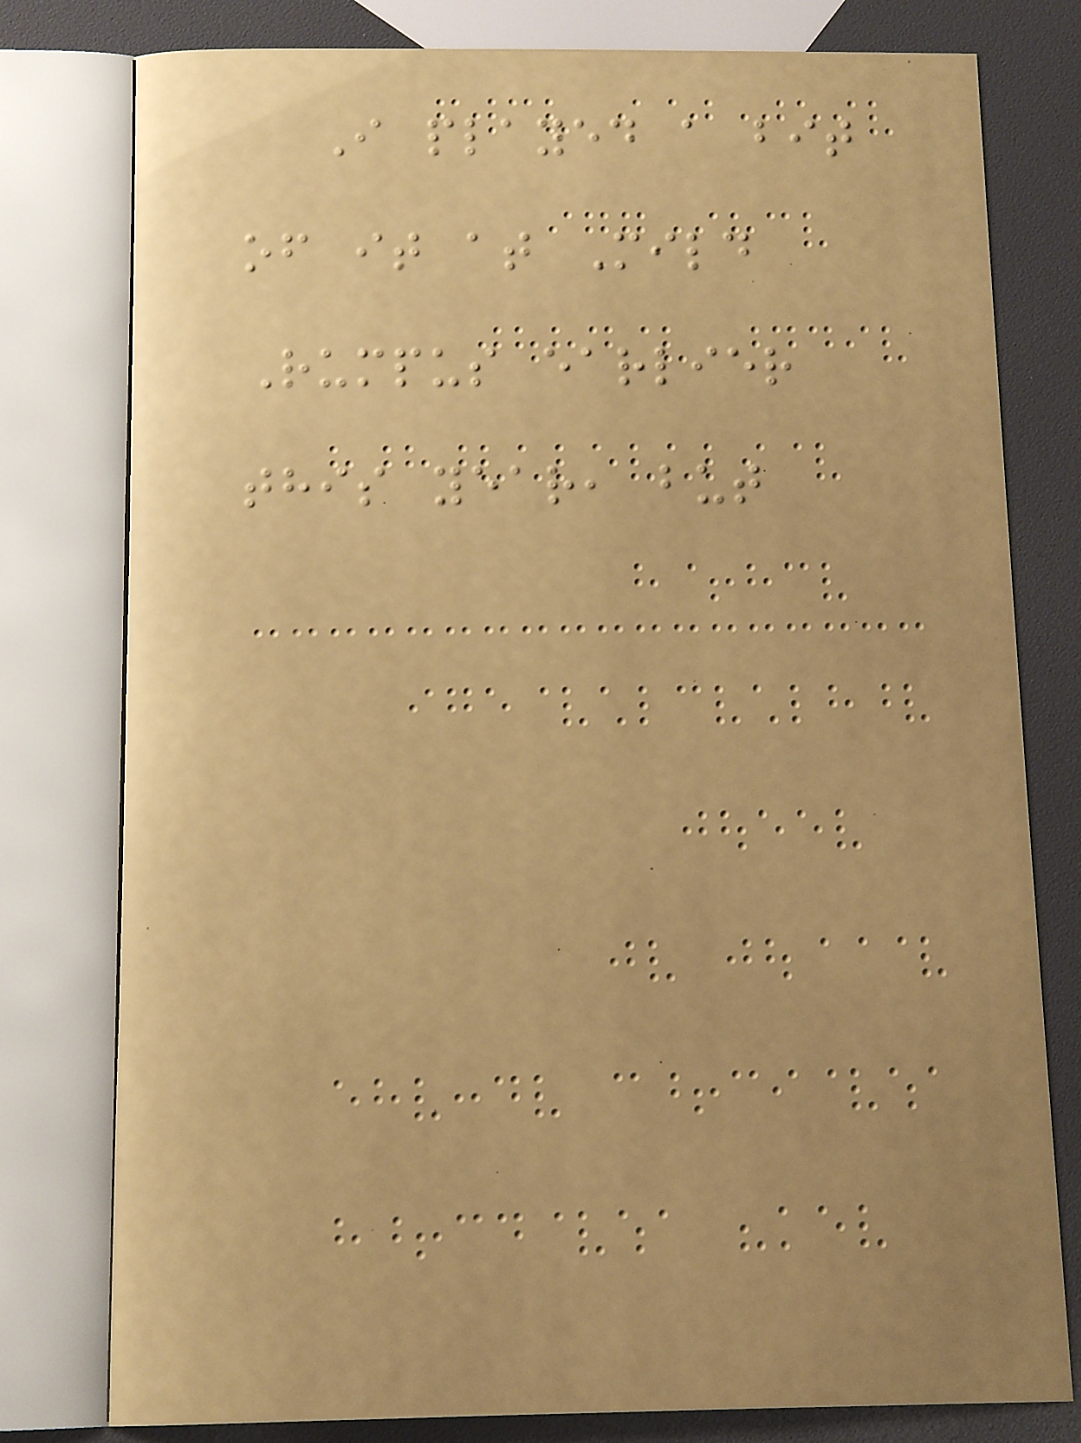I played a bit
of it at Mild
Rumpus earlier
this year, but
